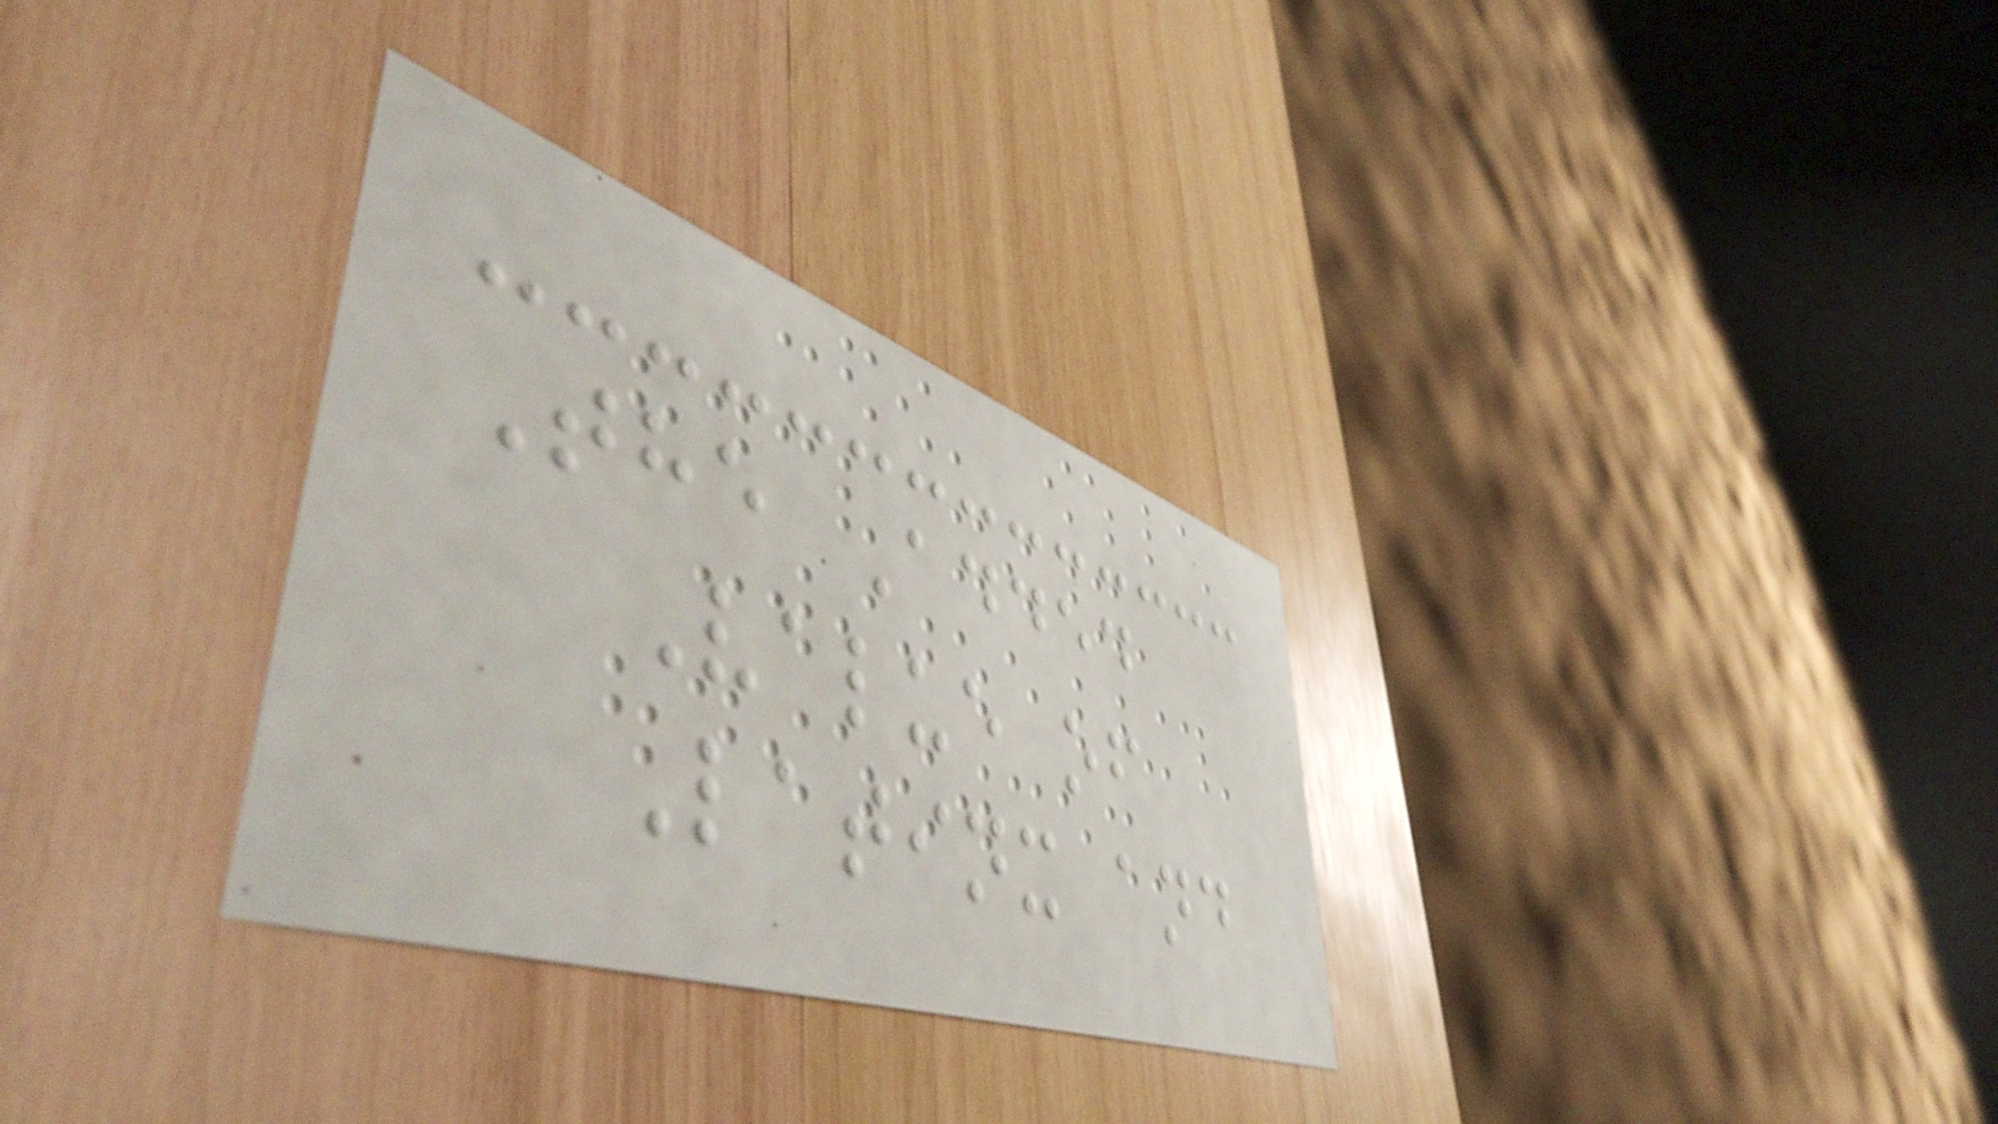The Added
Value of
Latinx and
